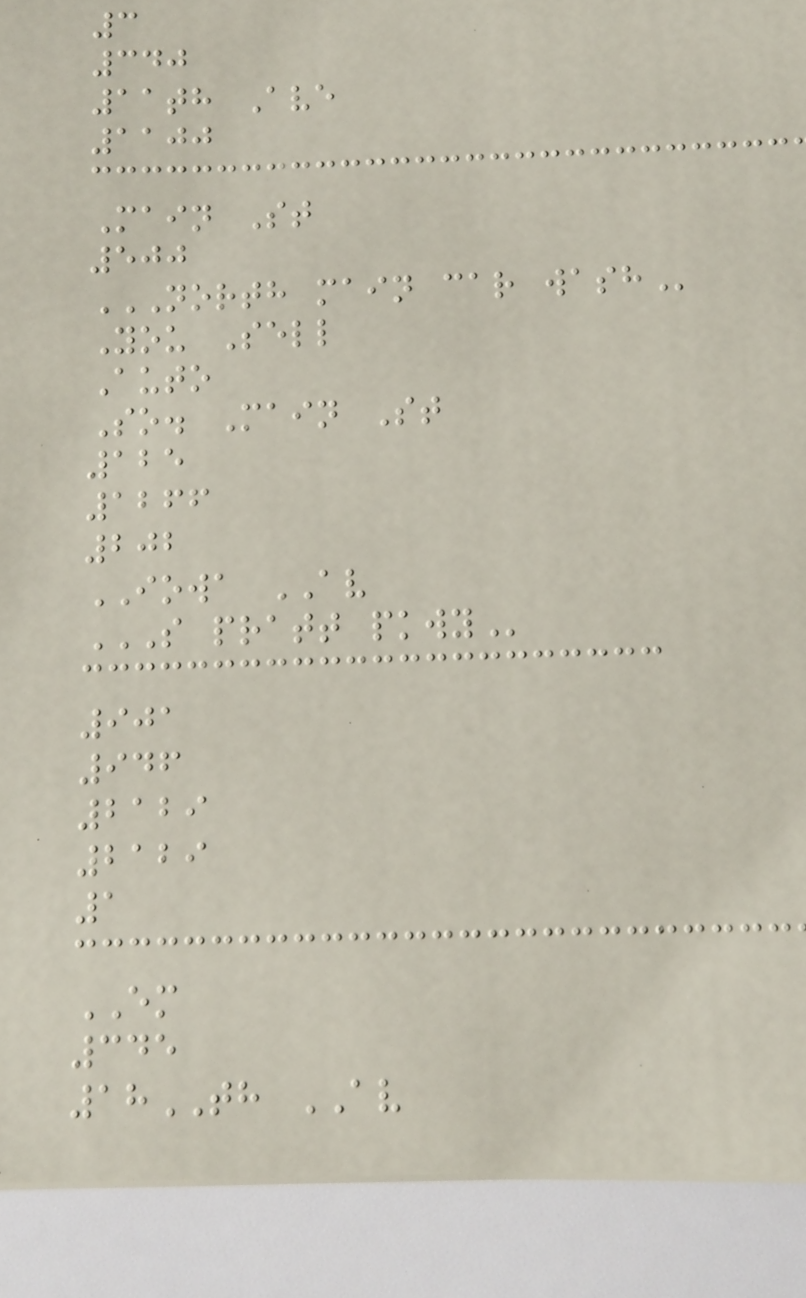3
340
11th Ave
1100
Main St
500
NORTH MAIN CAR WASH
You Sell
Auto
So. Main St
125
1266
202
IOWA AV
S PRATT PKWY
901
946
2129
2129
1
EM
345
18TH AV
